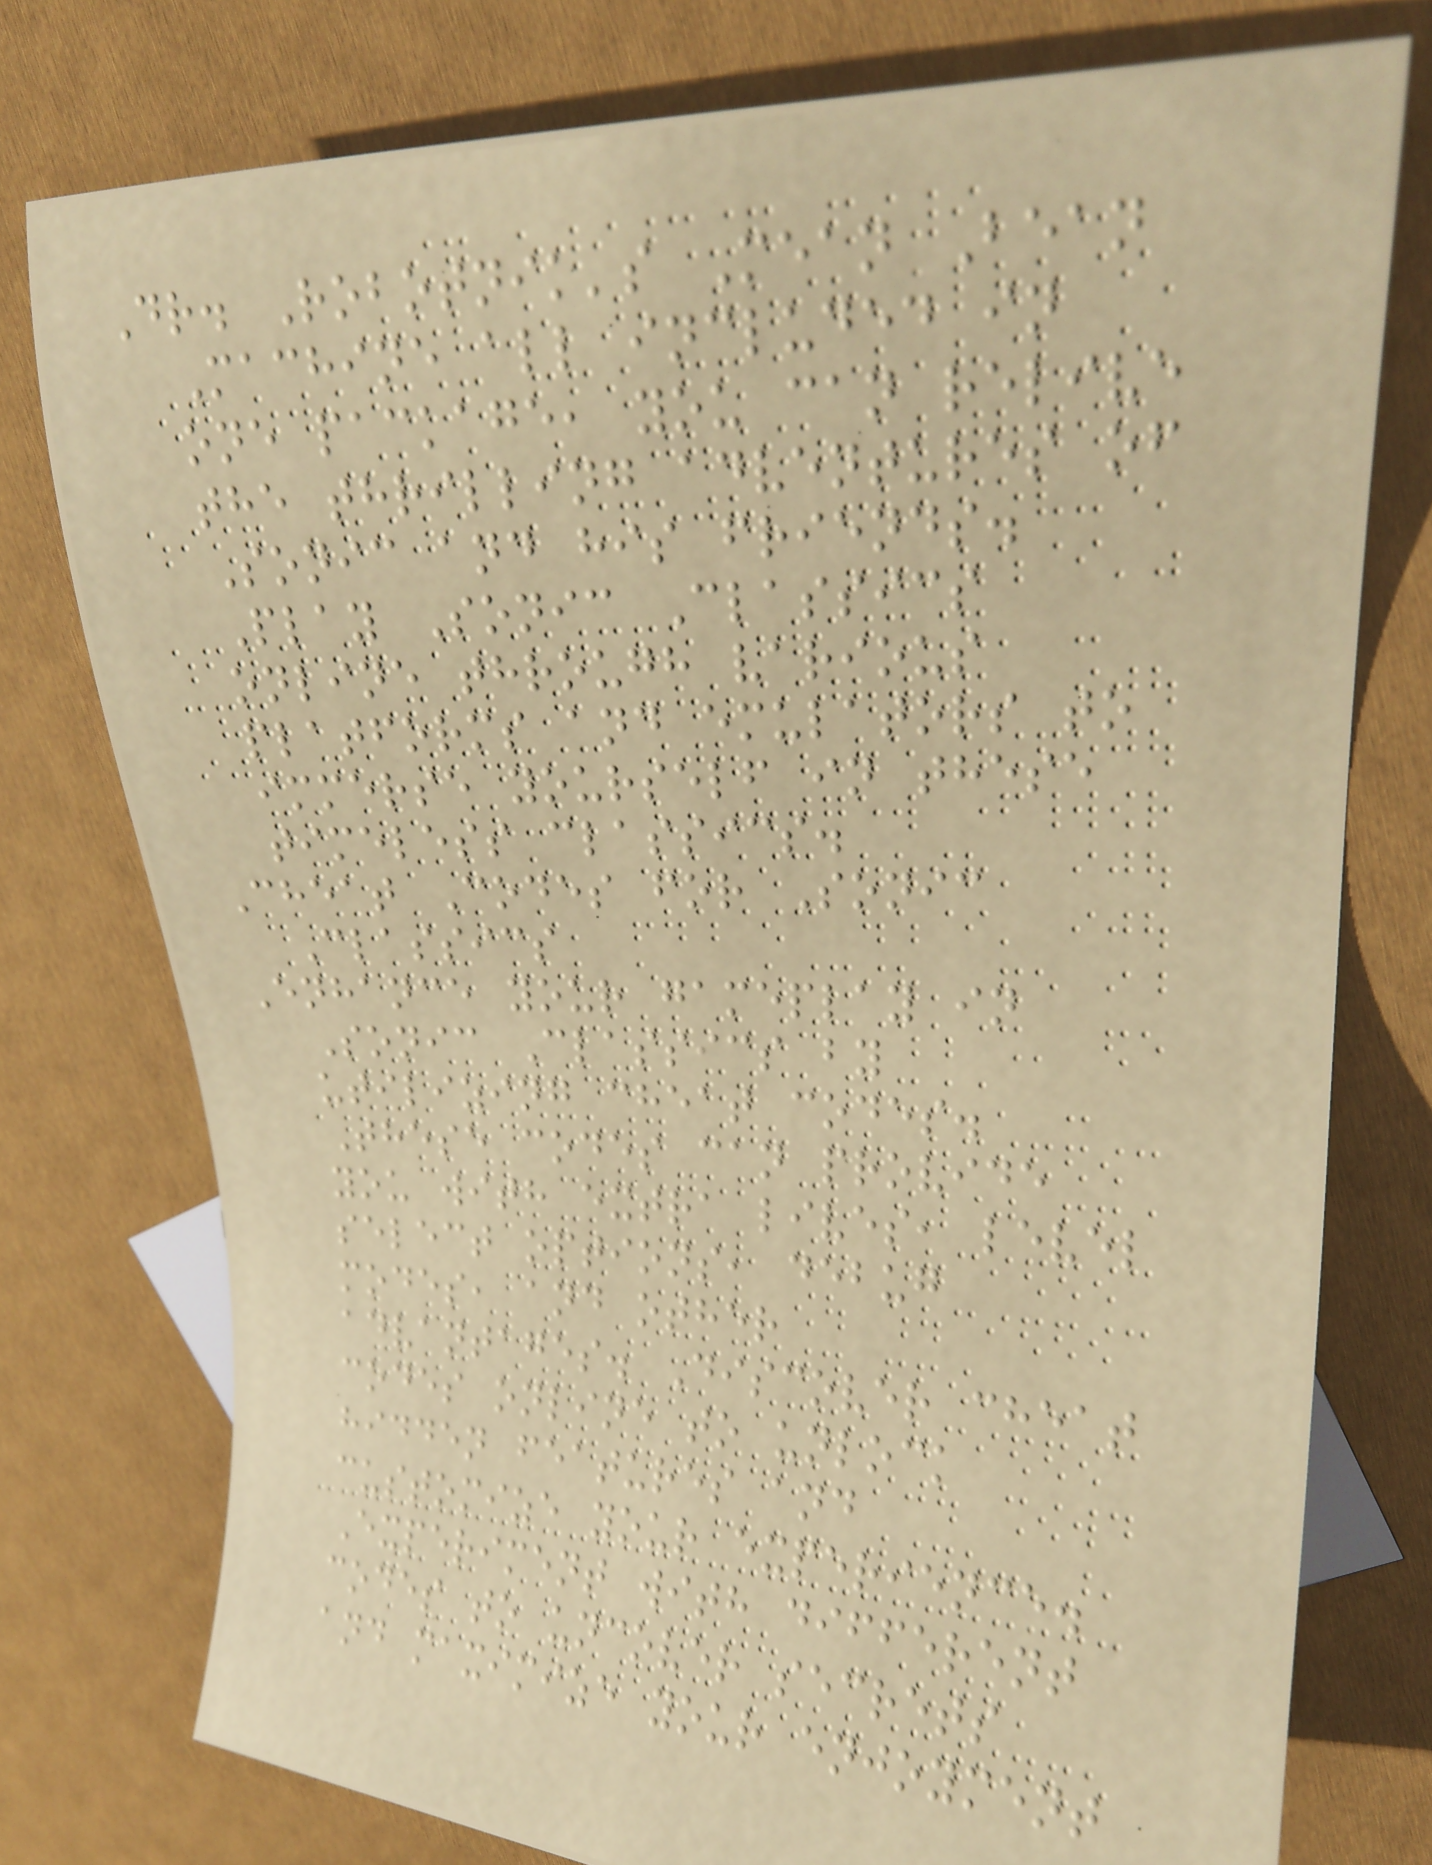Dr. Robotnik's Mean Bean
Machine all included in
one package, you can relive
the thrilling adventures of
Sonic and his friends.
Play Sonic Classics
online through various
platforms and emulators to
immerse yourself in these
timeless classics.
Cheat Codes for Sonic
Classics
Enhance your gameplay in
Sonic Classics by
utilizing cheat codes.
These codes can provide
you with extra lives, level
select options, debug
modes, and other
advantages. Discover cheat
codes online to unlock
hidden features and
customize your experience.
Experiment with different
codes to uncover secrets
and maximize your enjoyment
